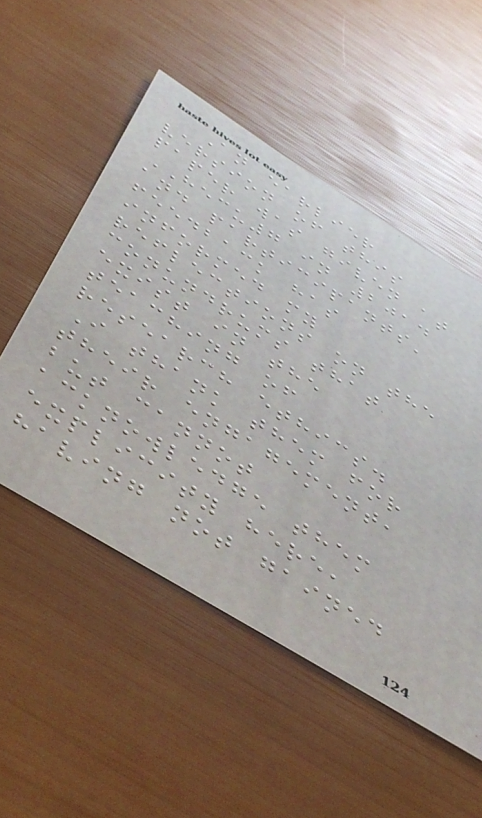An earlier
version of this
paper was given at
HECU7 in 2014
and participants'
feedback has
informed my
reflections on the
conundrums that
exist in the
teaching of
research ethics.
I thank them for
their engagement,
but cannot
acknowledge them
explicity here,
having not gained
